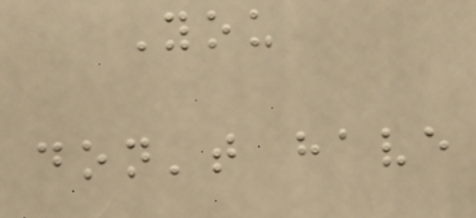You
don't have
